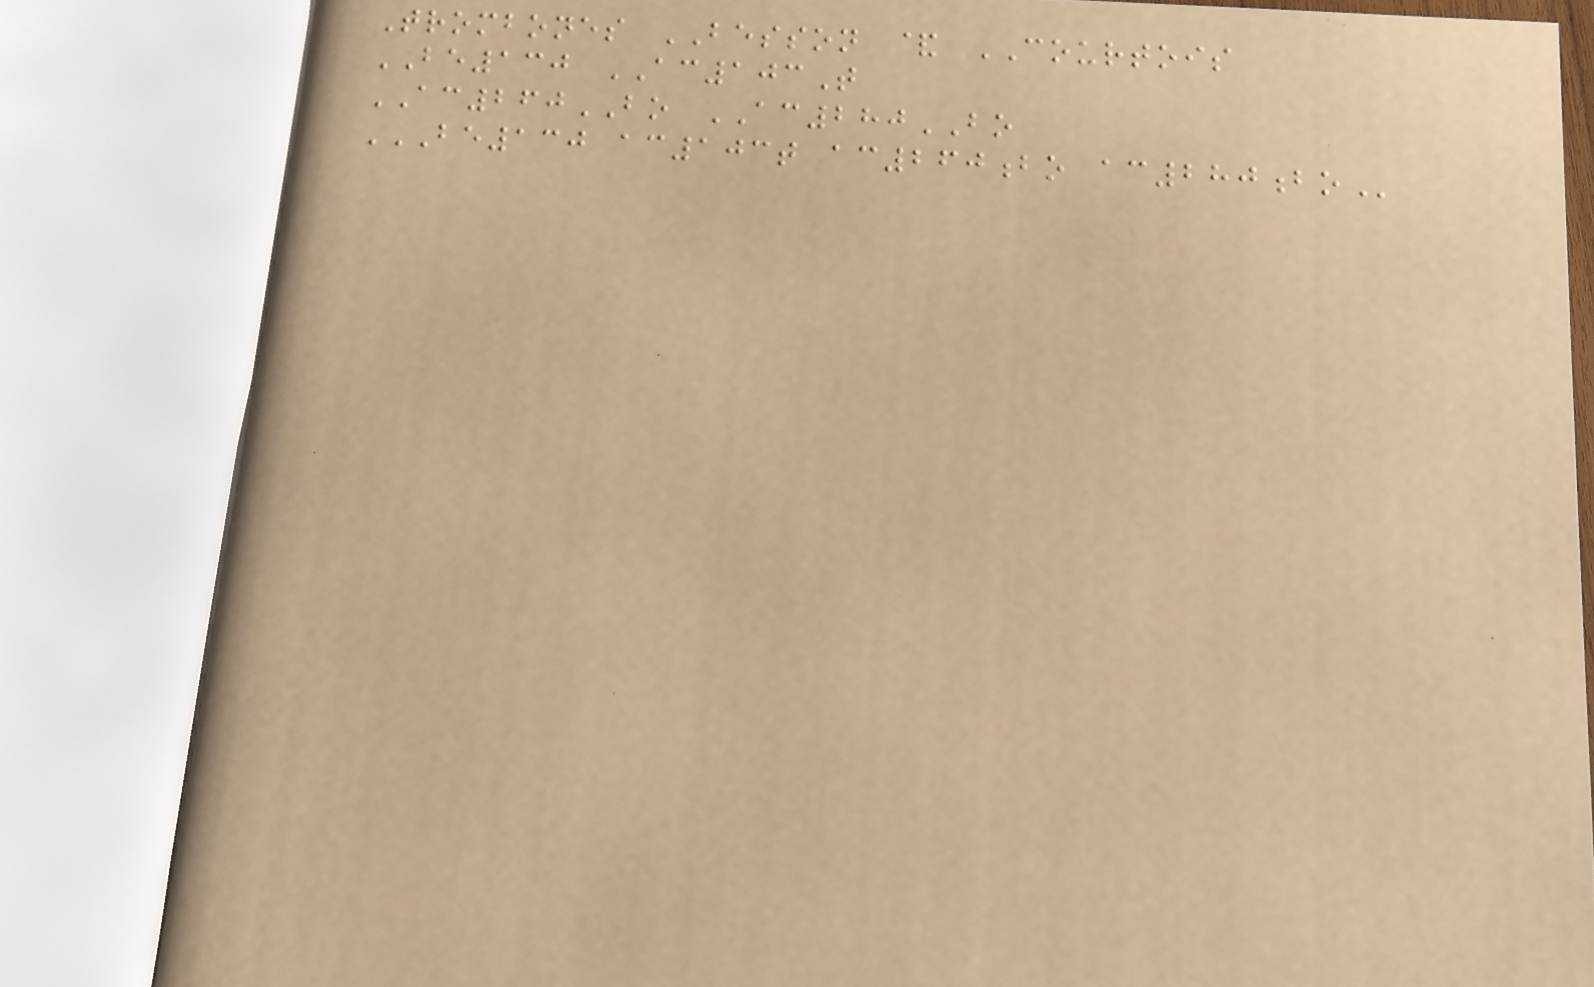Trombones BESSON & COURTOIS
BE130 AC103T
AC260BO AC280BO
BE130 AC103T AC260BO AC280BO
